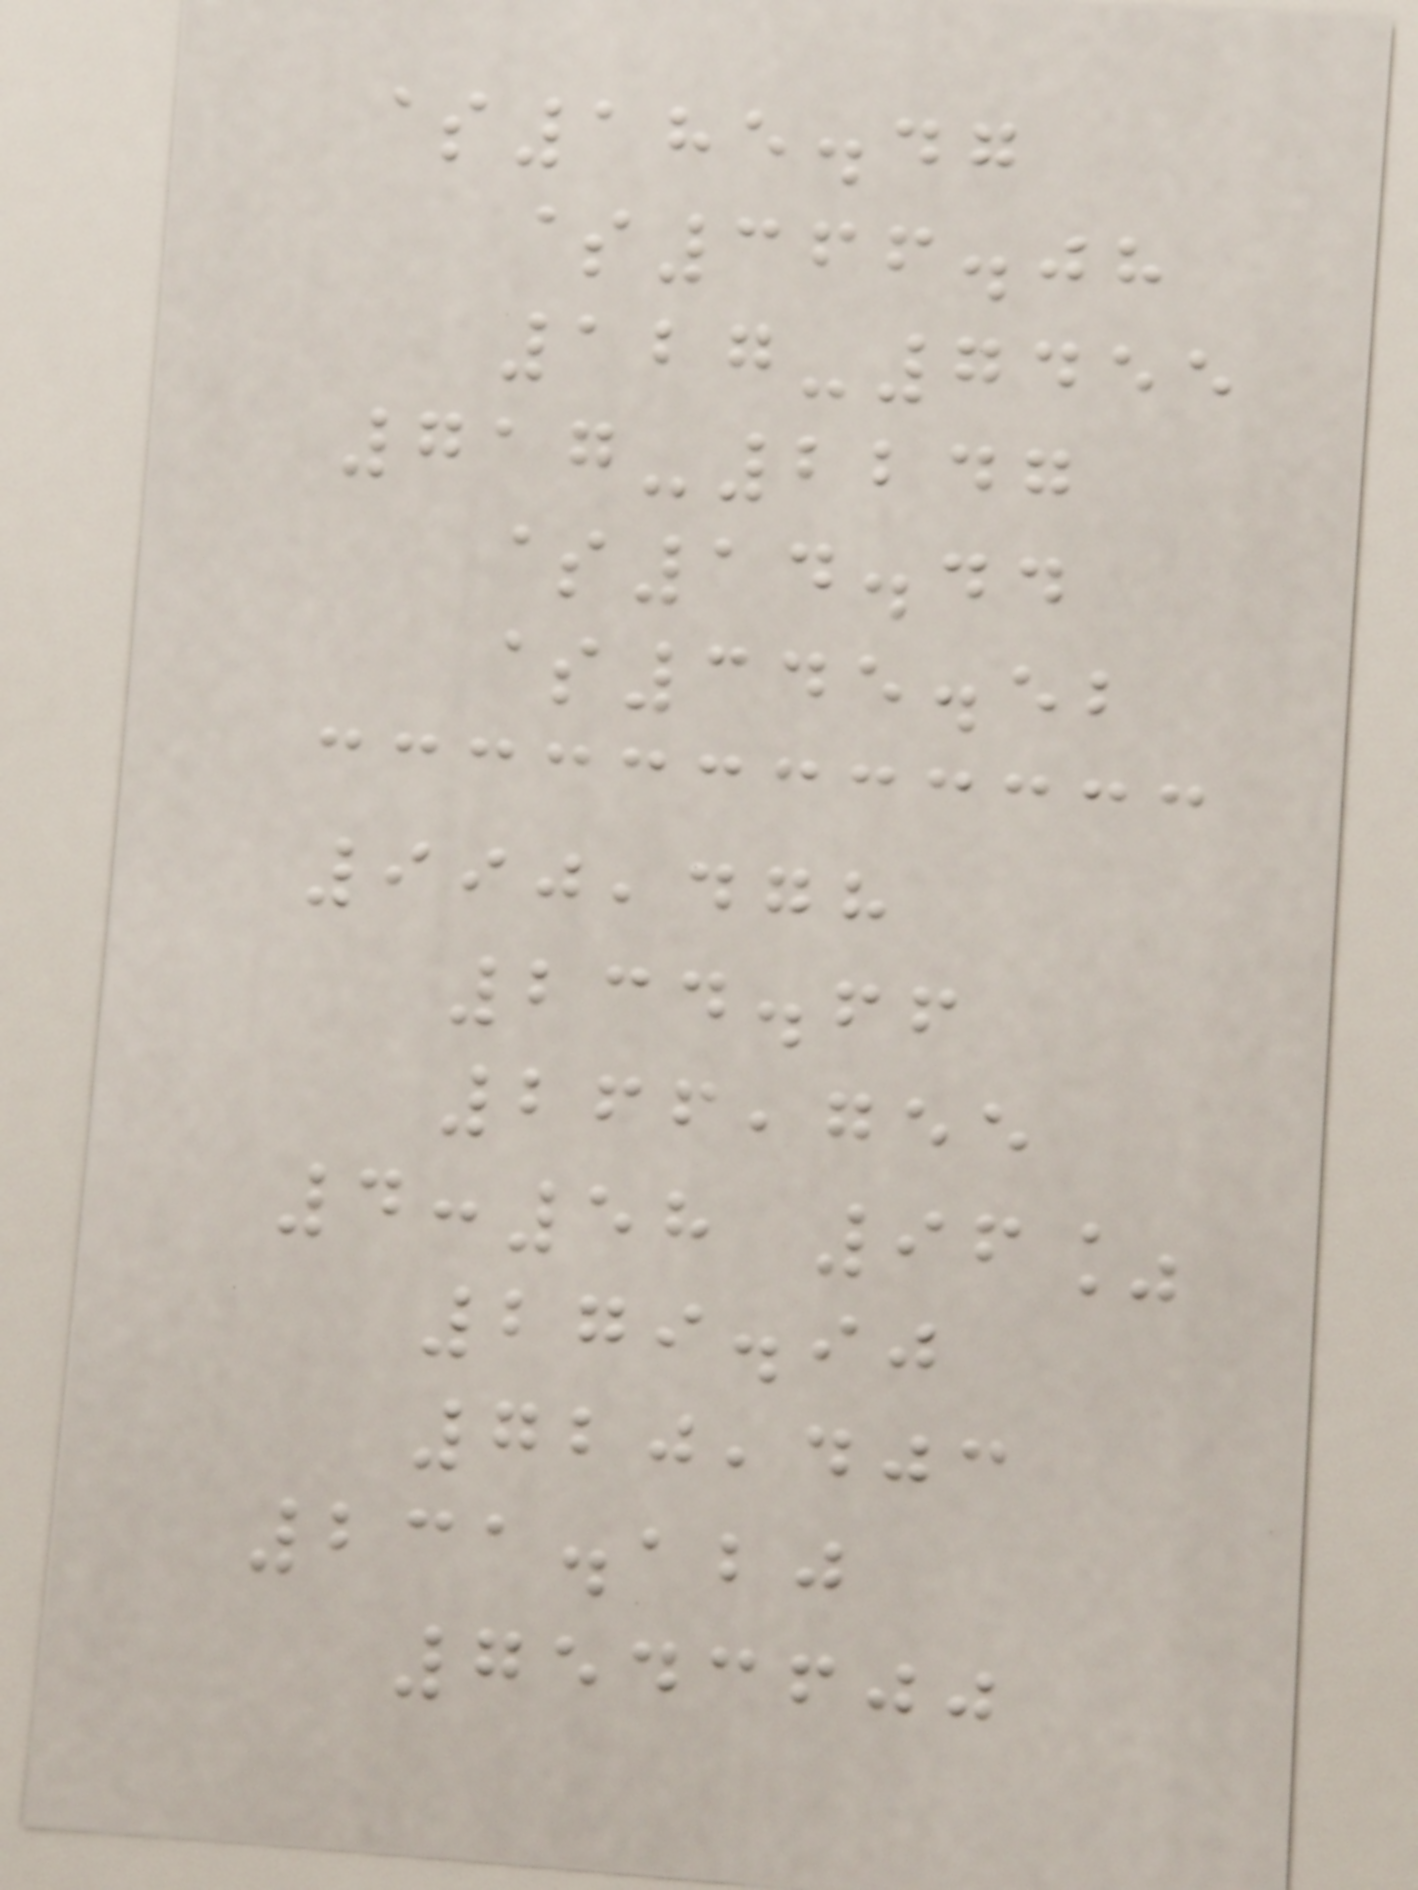$185.47
$366.08
127-7455
717-2247
$14.44
$345.52
990,478
234.66
266,755
4:58 96%
279.90
720,403
231.120
7543600
